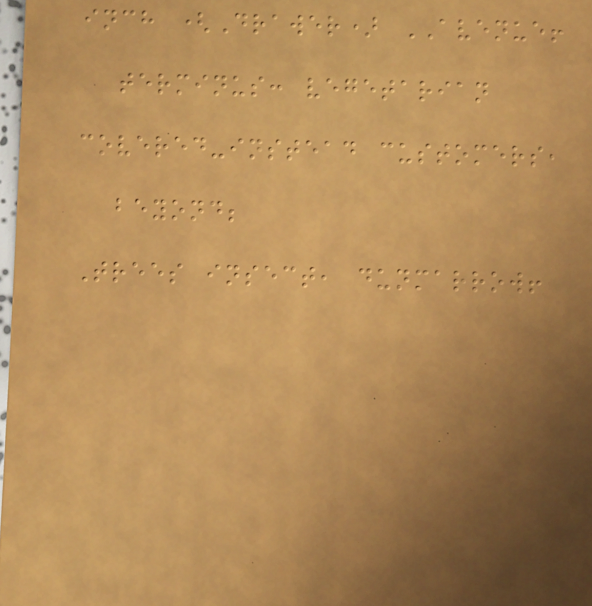inch (Drawer) AVENUE!
terminus: vegetarian
covered-instead customers,
beyond;
Trees insect, dunmarrow!
